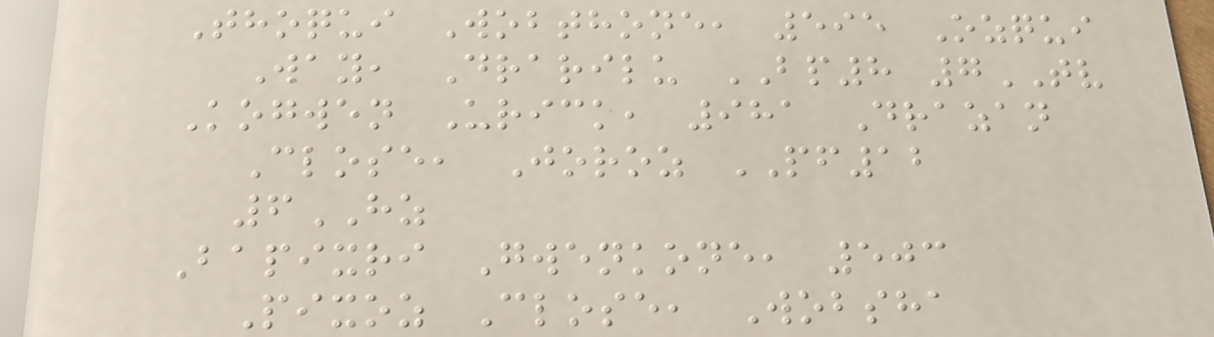Thoqui Wobthone, 595 Ozqui
Way, Drarilu BP8 7TV
Kogwen Urick, 981 Drazan
Close, Joroz PF12
6HZ
Bapixri Gwenkone, 503
Pixoz Close, Wobsha
